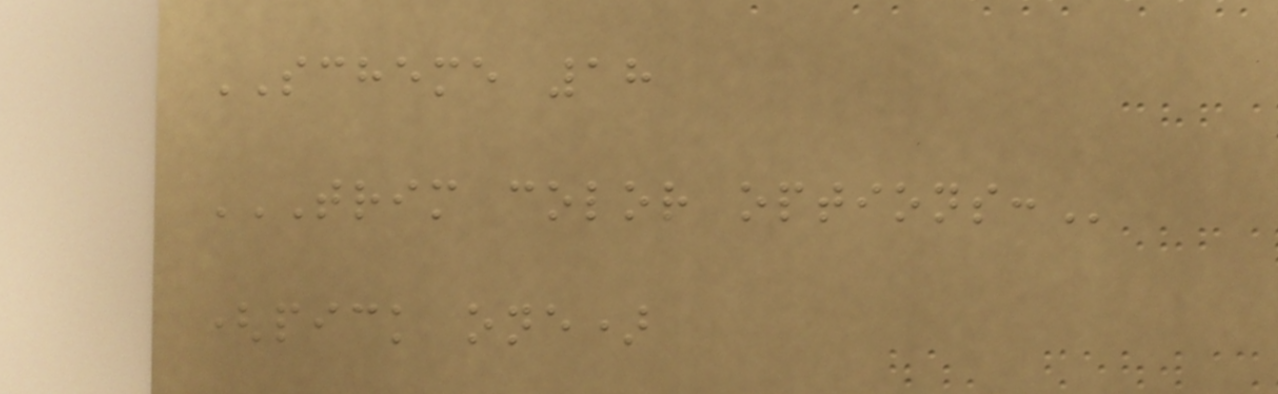SCHEME 18
TRIM COLOR OPTIONS:
(pick one)
